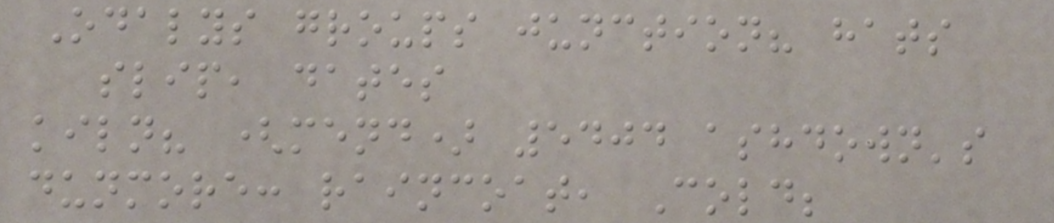Odalys groups junction? hats
slip, dates
kiln? (mend) 5404 ashdown's
dunmore: raincoat, Cold;
